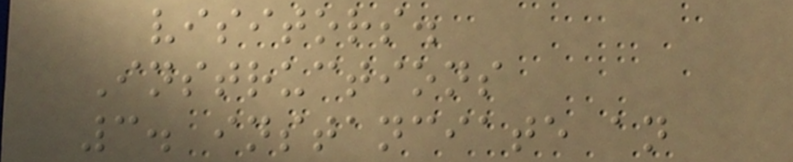visitors.
Instructions
3. instanciate an
